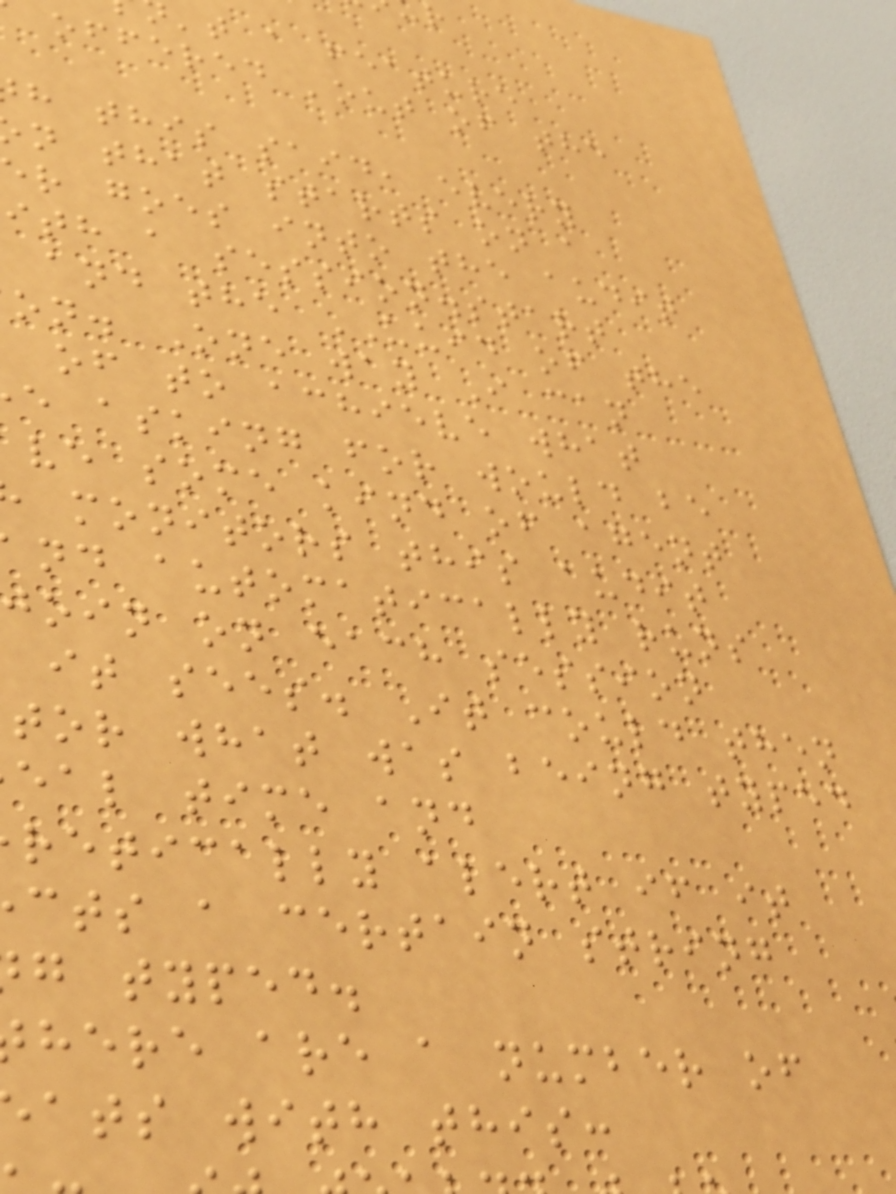't a feature
offered 'out of the
h this said, every
n that starts on a
r goes into the audit
ith a session.start
and the UUID of the
on. One way I can
of to achieve what
e asking for would be
ve some kind of agent
monitors this audit
nd automatically runs
join on each session
it sees. It could then
tor what was being typed
eal time and
retically alert if it
cts a certain string
g typed.
here are a number of
ats with this:
